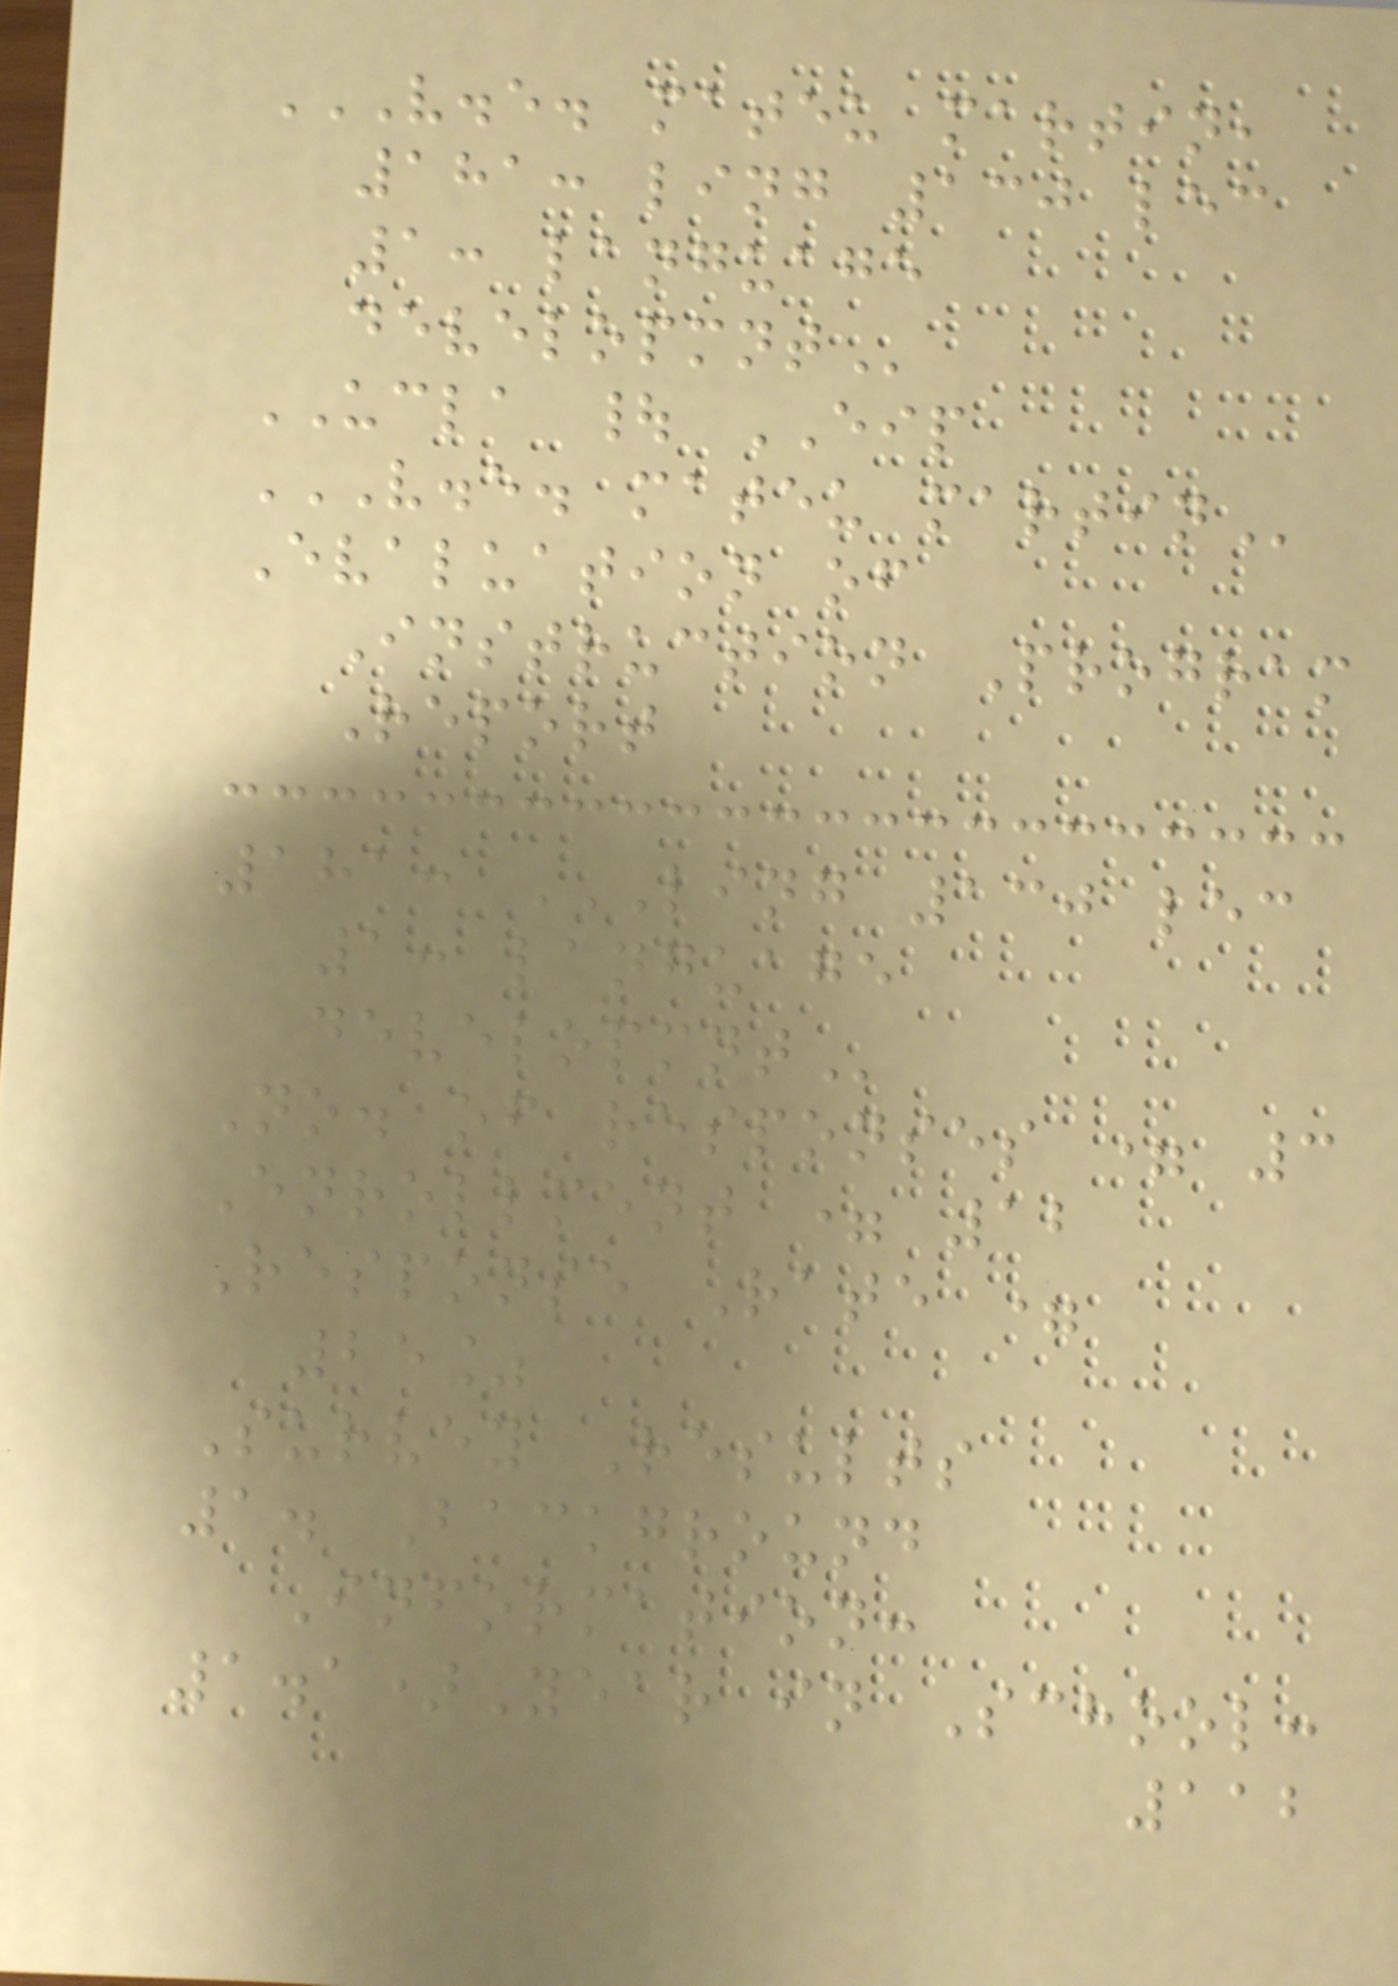V.E. MATEU MARTIN,
181: LING 130 LEC
1: LANGUAGE
DEVELOPMNT
UCLA | EIP
V.E. MATEU MARTIN
Evaluation of
Instruction Program
Report
181: LING 130 LEC
1: LANGUAGE
DEVELOPMNT
No. of responses = 3
Enrollment = 12
Response Rate =
25%
Survey Results
1. Background
Information:
1.1)Year in School:
112
